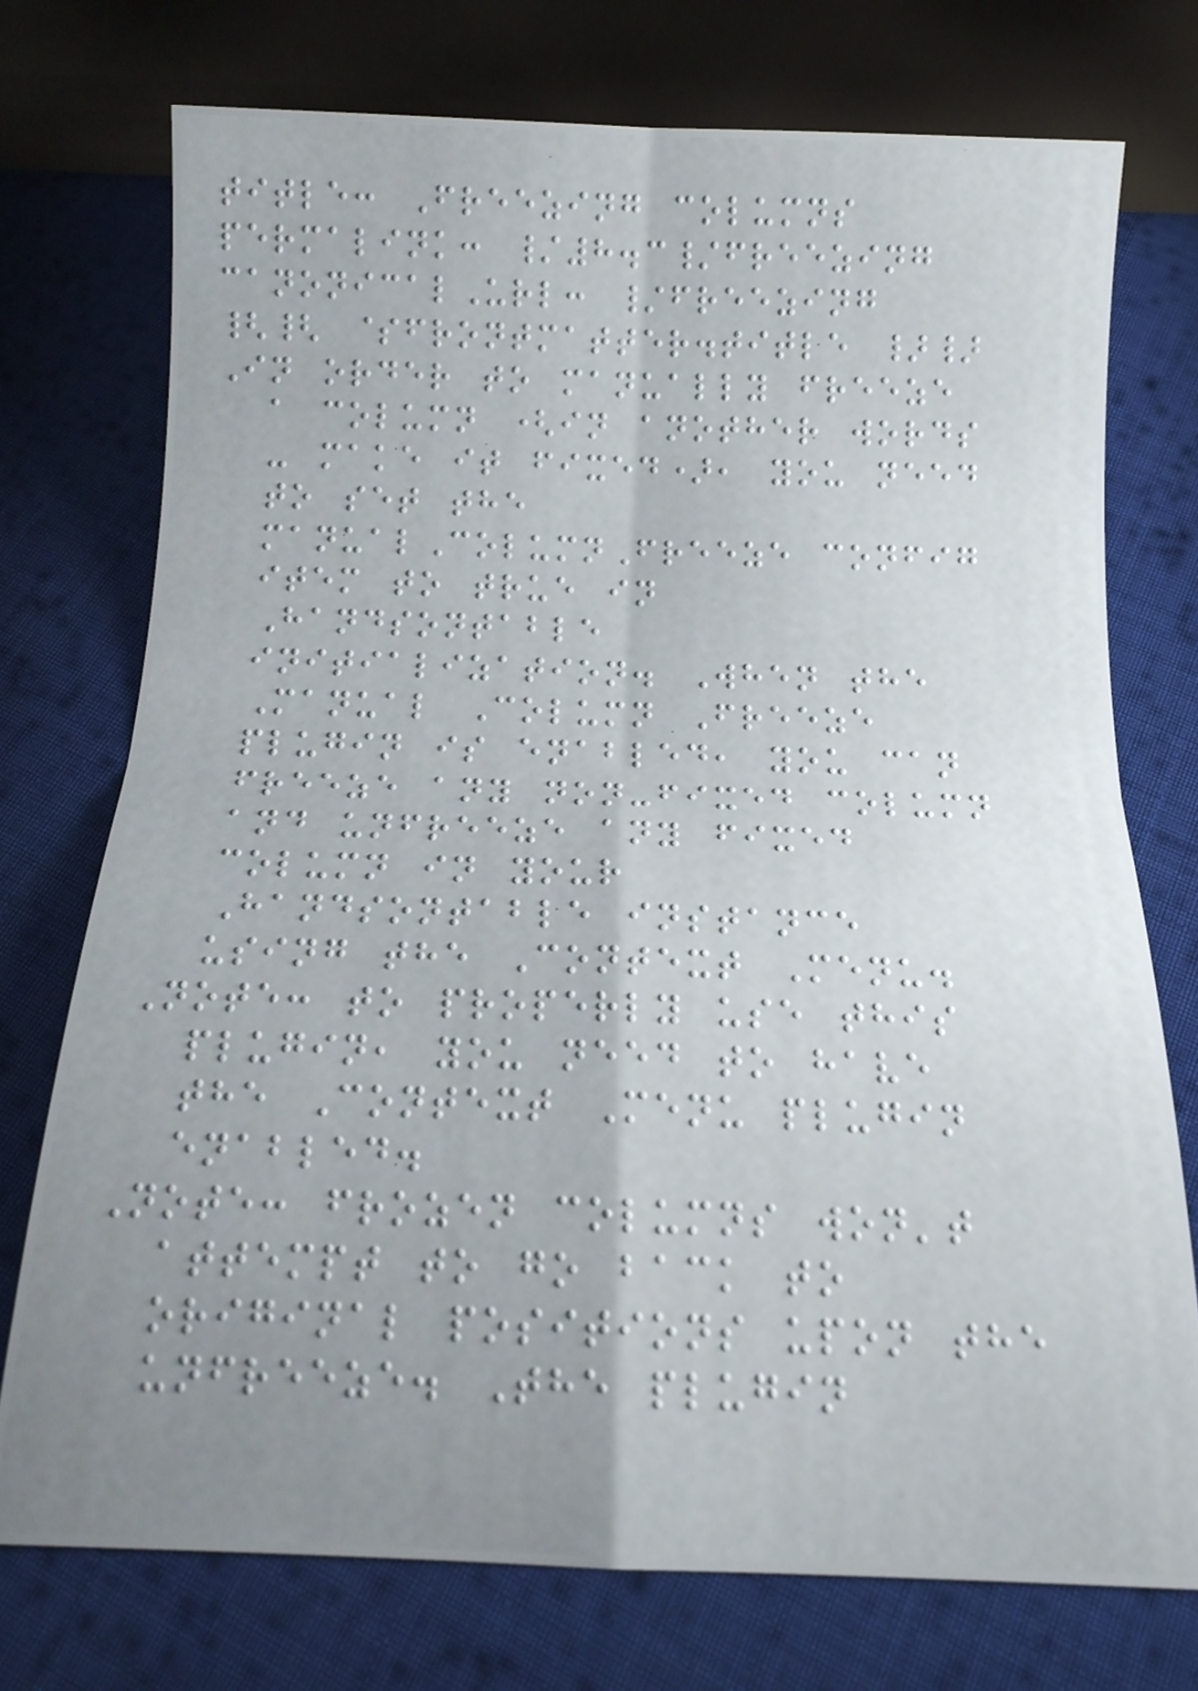title: Freezing columns
permalink: /8.3/freezing
canonicalUrl: /freezing
{{ $frontmatter.title }}
In order to manually freeze
a column (in another words
- make it fixed), you need
to set the
manualColumnFreeze config
item to true in
Handsontable
initialization. When the
Manual Column Freeze
plugin is enabled, you can
freeze any non-fixed column
and unfreeze any fixed
column in your
Handsontable instance
using the Context Menu.
Note: to properly use this
plugin, you need to have
the Context Menu plugin
enabled.
Note: frozen columns won't
attempt to go back to
original positions upon the
unfreeze. The plugin
